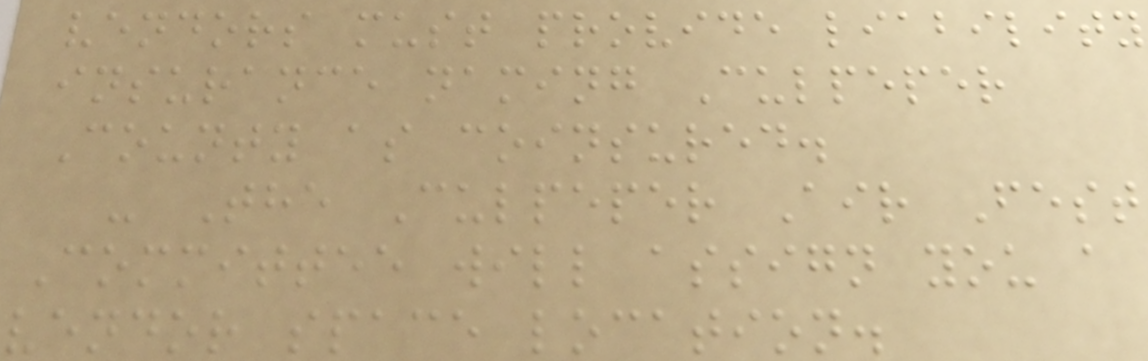vendors must provide liability
insurance naming Culpeper
County as coinsured.
- The Culpeper Air Fest
Committee will assign you a
vendor space location.
